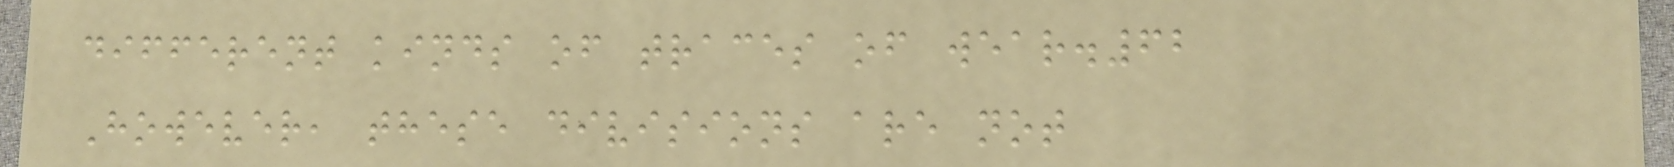different kinds of traces of wear.62
However, these divisions are not
